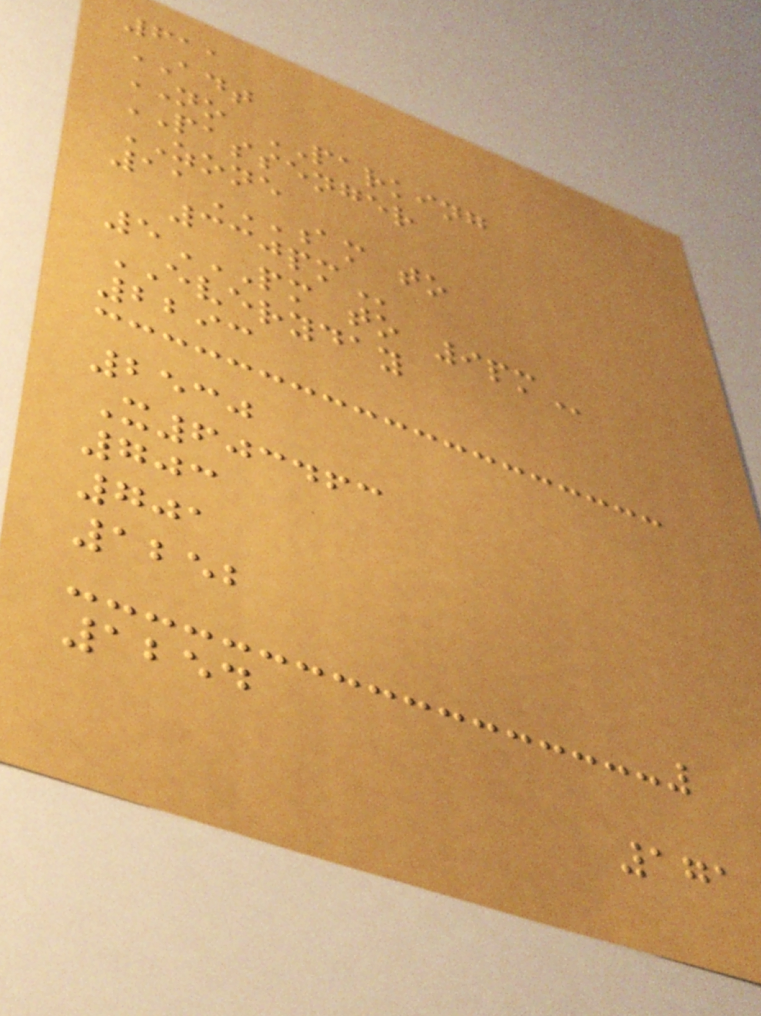611
ADT
NO PARKING
PASSENGER
ZONE
11AM TO
330PM
5PM TO 9PM
EVERYDAY
2293
2530
X603463
703
701
1252
1254
171
